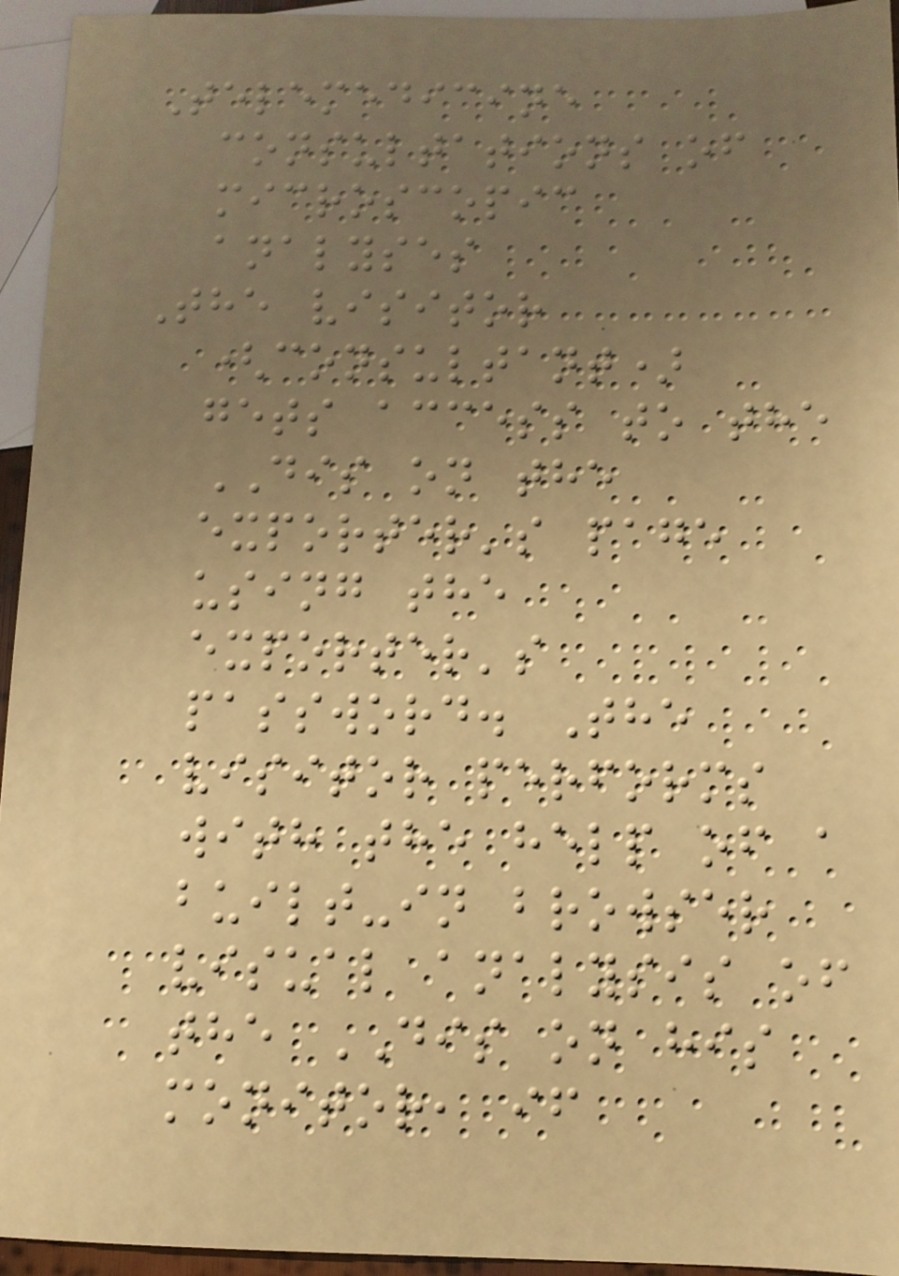Telemedicine
consultations of
microscopic
analyses
The visitor
(consultant)
gets access to the
DIS on the
exporter's page
using the
exporter's
password. The
visitor performs
with the help of a
built-in browser
visual analysis of
the DIS on his
monitor, if
